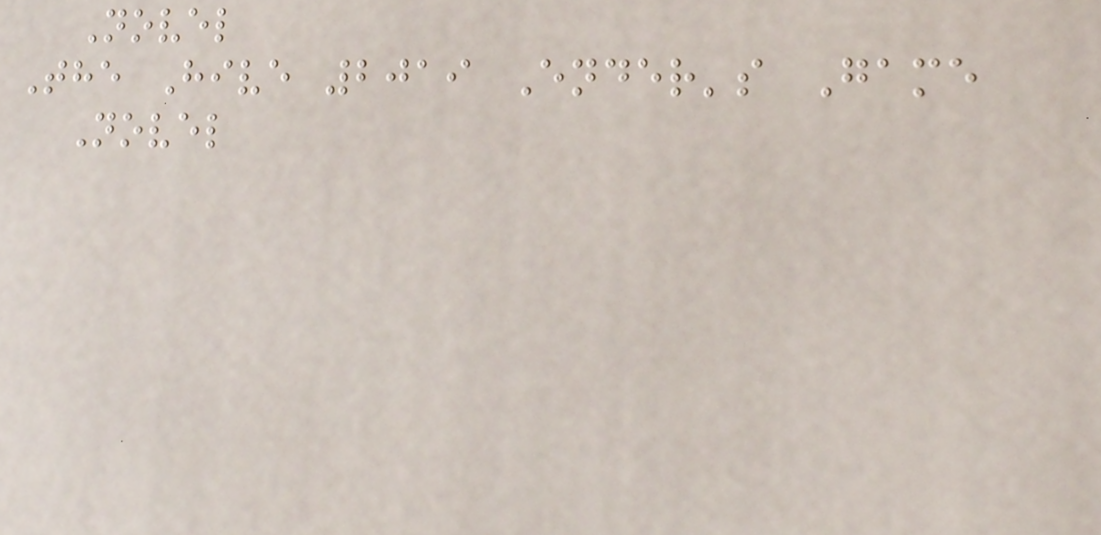Novel
The Hive 2019 Ender's Game
Novel
